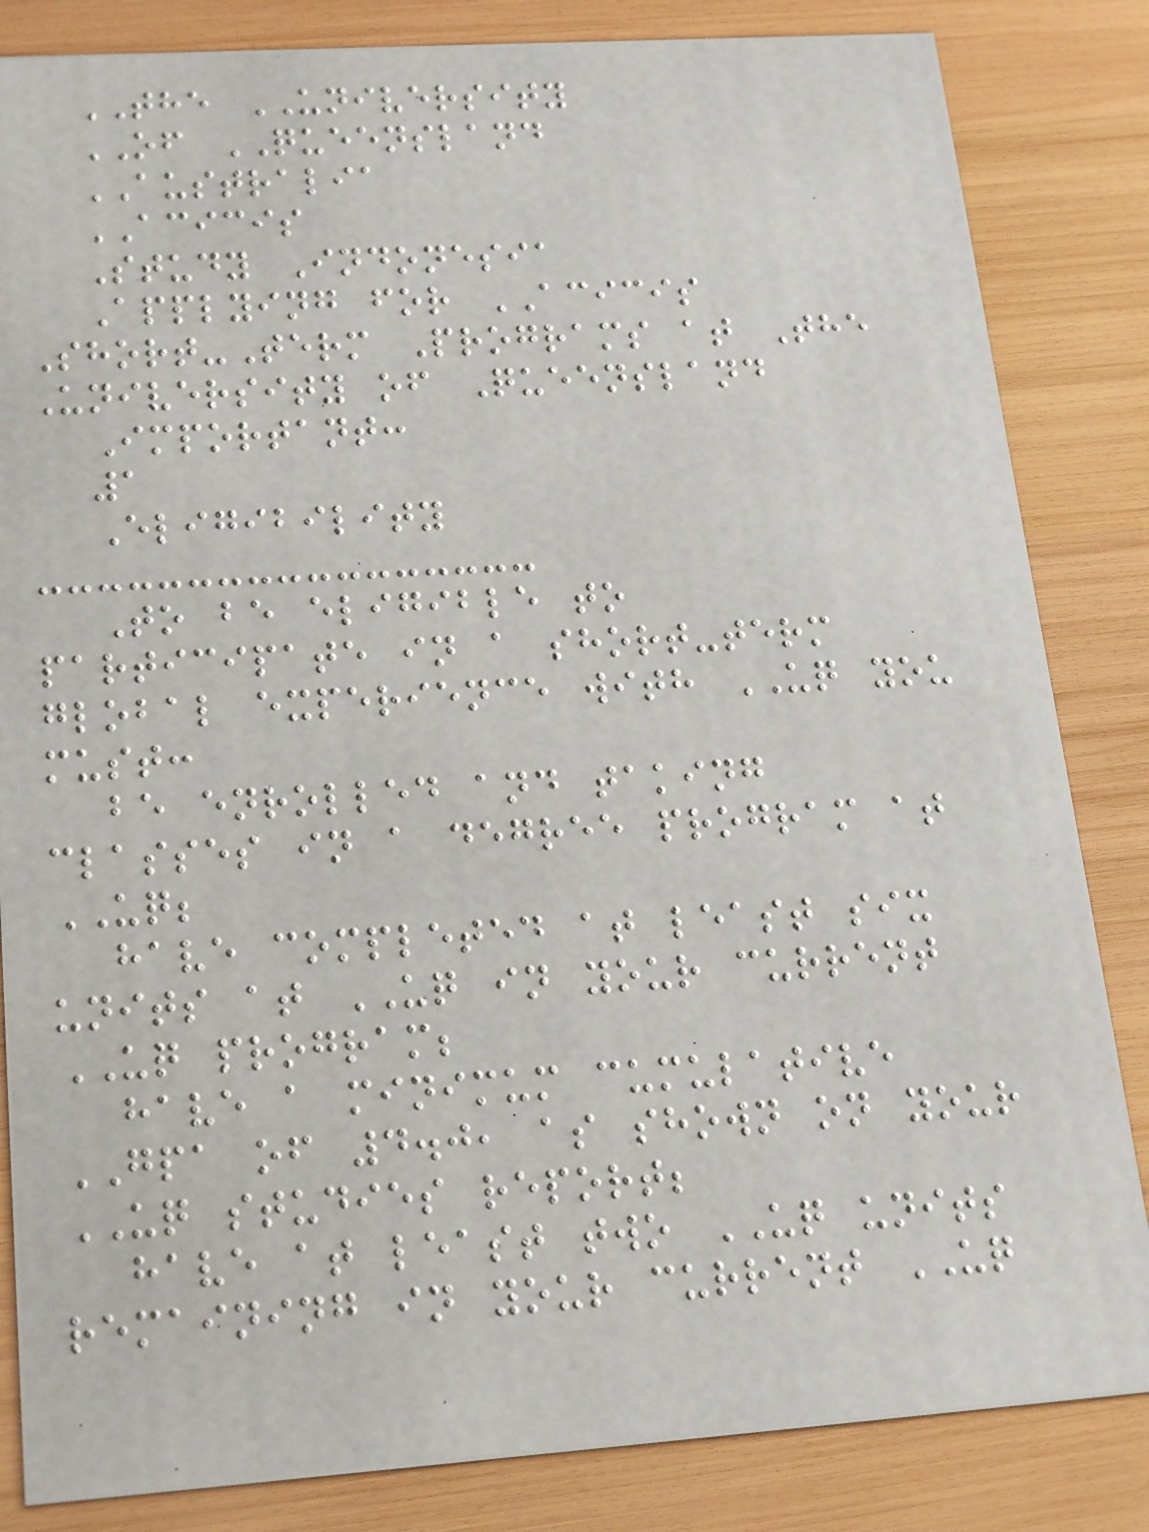THE UNIVERSITY
OF QUEENSLAND
AUSTRALIA
ACICIS
Study Indonesia
Applying for ACICIS
Short-Term Programs at The
University of Queensland
Important:
1
Eligibility
To be eligible to
participate in a short-term
global experience with UQ you
must:
be enrolled and taking
classes in a degree program at
UQ;
have completed at least six
units at UQ in your current
UQ program;
have a minimum cumulative
GPA of 4.0, as shown on your
UQ studies report;
have at least two UQ units
remaining in your current UQ
